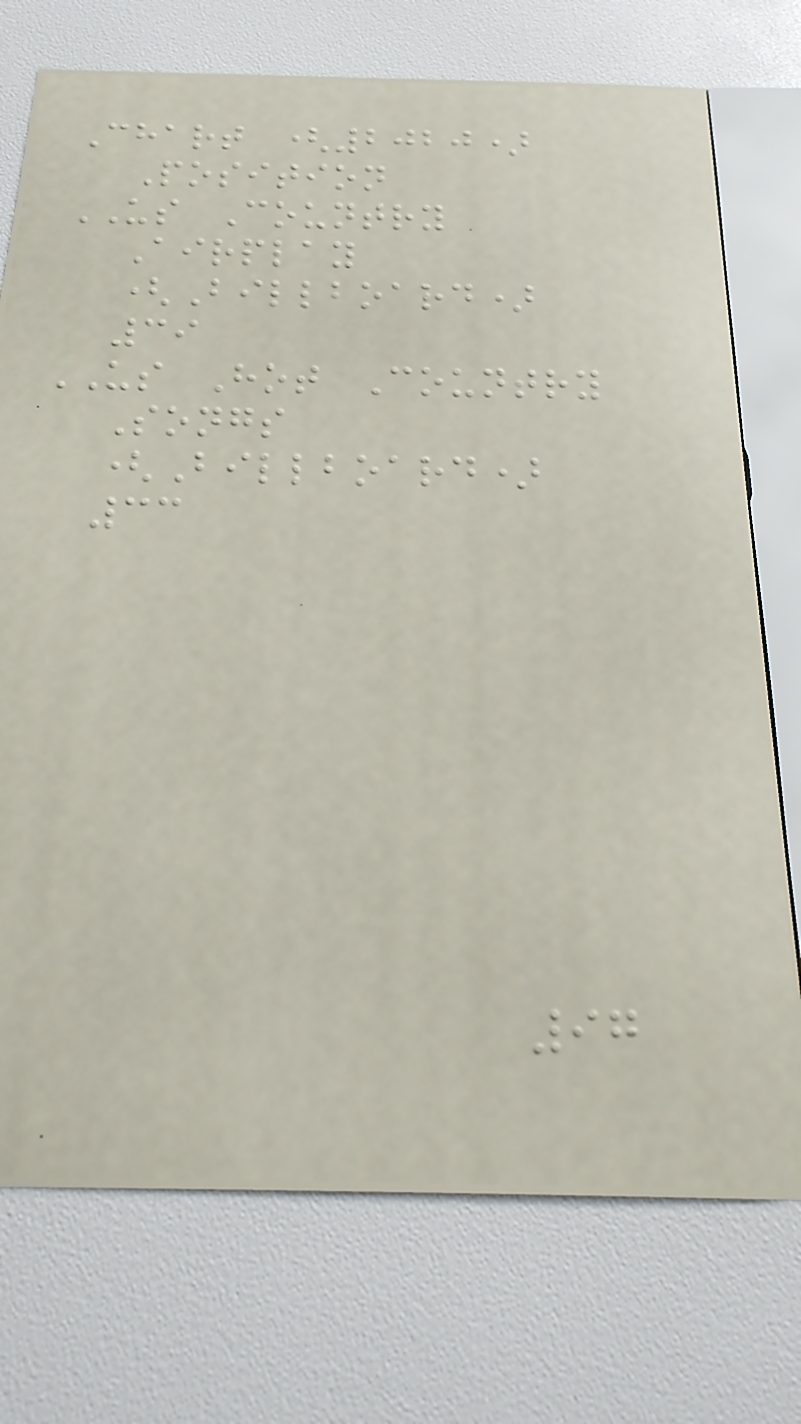Chart (2020)
Position
US Country
Airplay
(Billboard)
39
US Hot Country
Songs
(Billboard)
33
97
